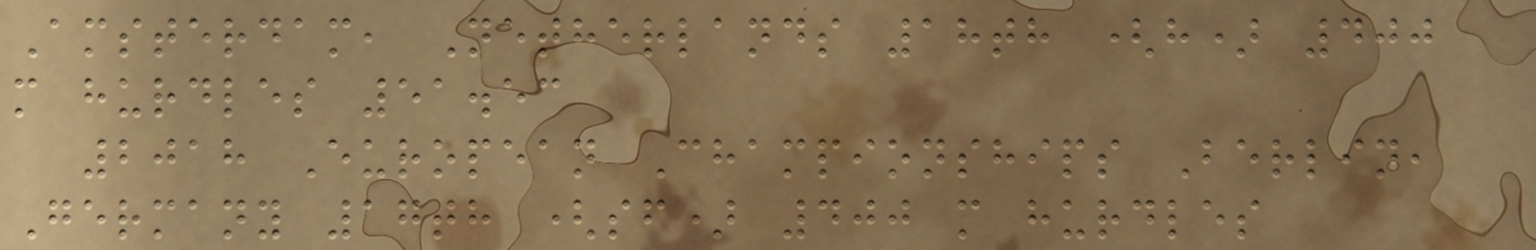Amsterdam, Netherlands 18th (h) 400
m hurdles 51.53
2018 European Championships Berlin,
Germany 17th (sf) 400 m hurdles
